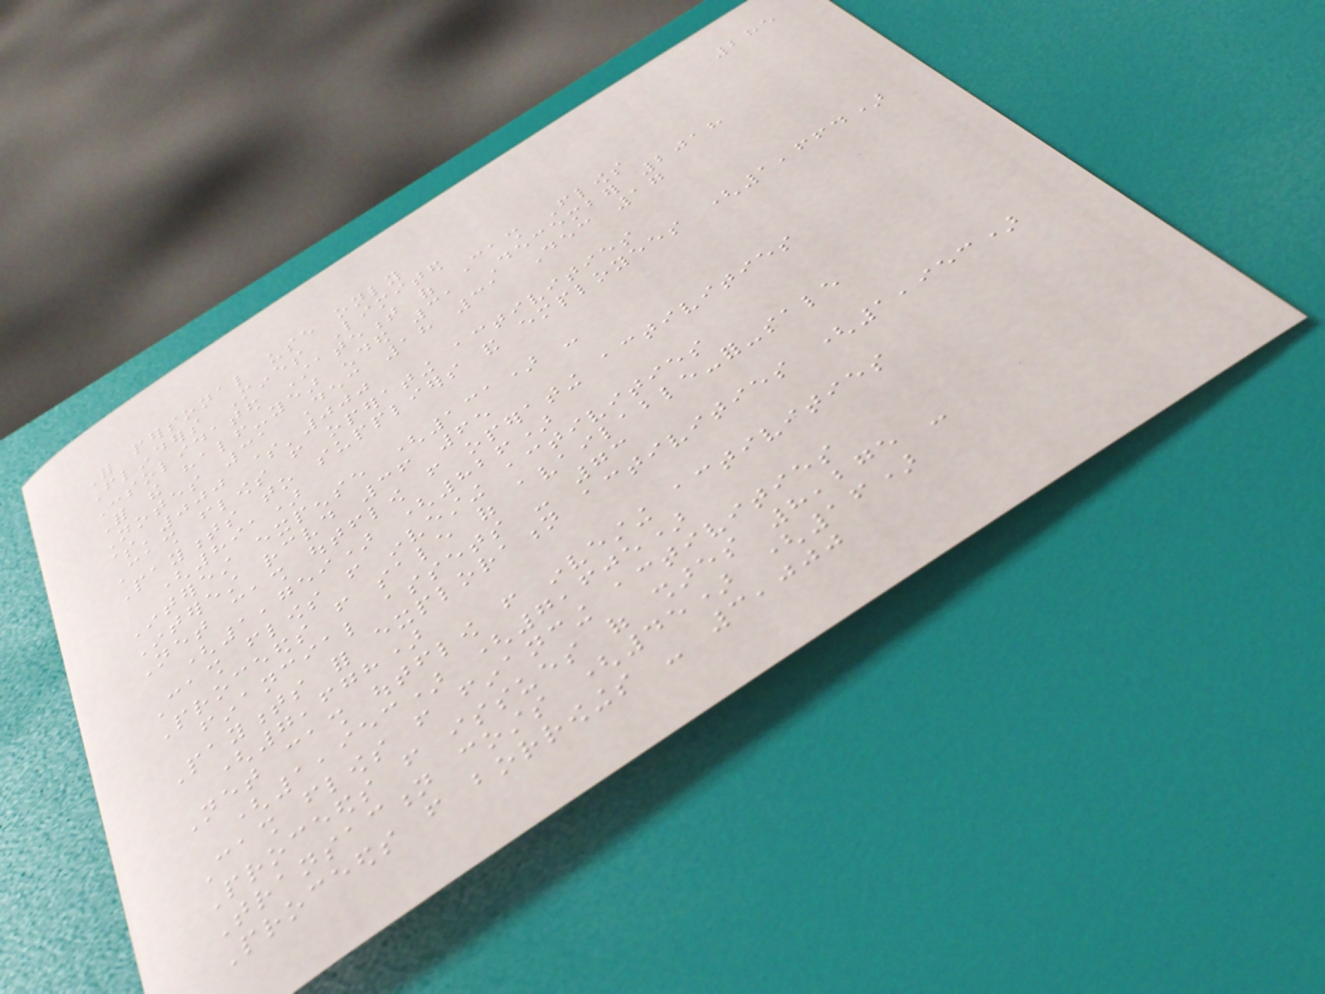285
For personal use only
Flinders Mines Limited
Consolidated Statement of Cash Flows
For the half-year ended 31 December 2018
Notes 31 Dec 18 31 Dec 17
$'000 $'000
Cash flows from operating activities
Payments to suppliers and employees (1,664)
(891)
Interest expense (131) -
Interest received 36 65
Net cash outflow from operating activities
(1,759) (826)
Cash flows from investing activities
Proceeds from sale of available-for-sale
financial assets - 73
Payments for exploration activities (1,953)
(7,678)
Net cash outflow from investing activities
(1,953) (7,605)
Cash flows from financing activities
Proceeds from issues of shares 8,275 -
Transaction costs (45) (16)
Proceeds from borrowings - 3,000
